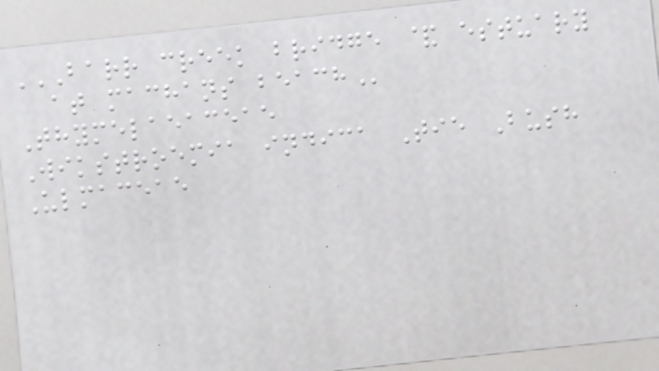BARR CREEK BRIDGE & ESTUARY
AT MACHANS BEACH
Thymelaeaceae
Wikstroemia indica Tie Bush
Ulmaceae
